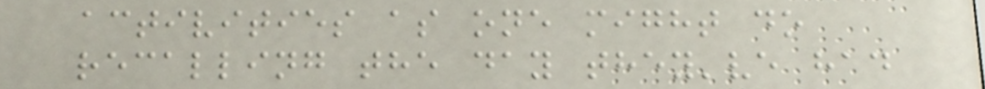activities as one might do
recalling the day they've had
